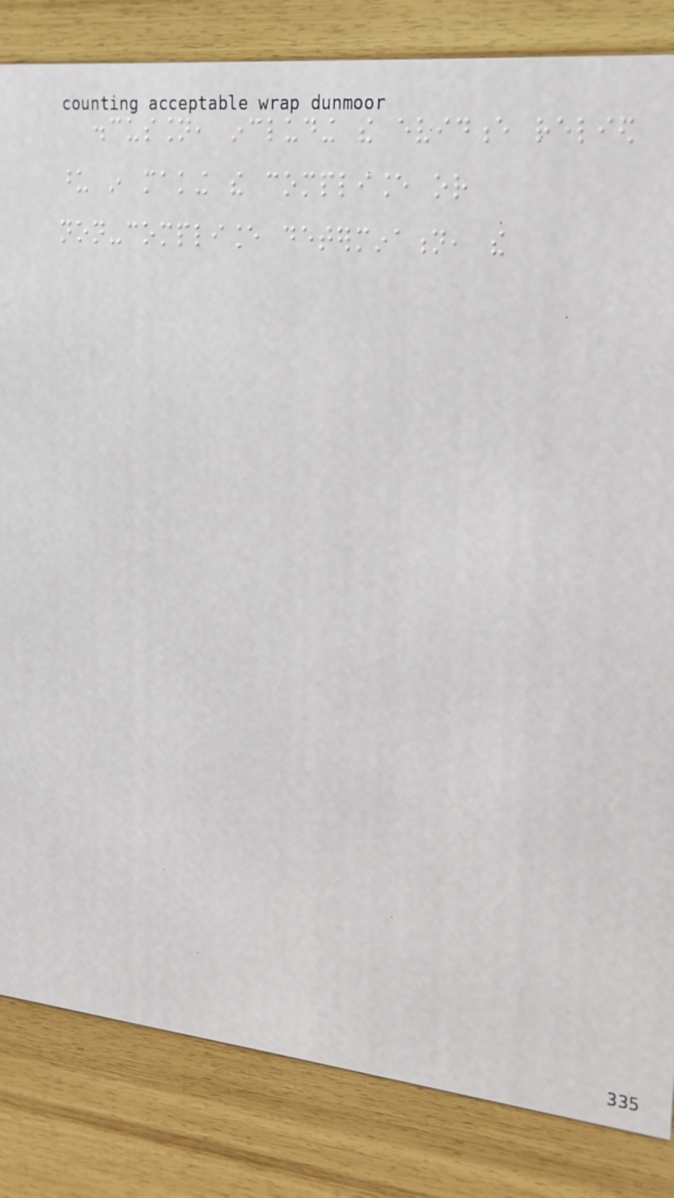discussion, including the evidence relied
upon in making the compliance or
non-compliance determination, the
